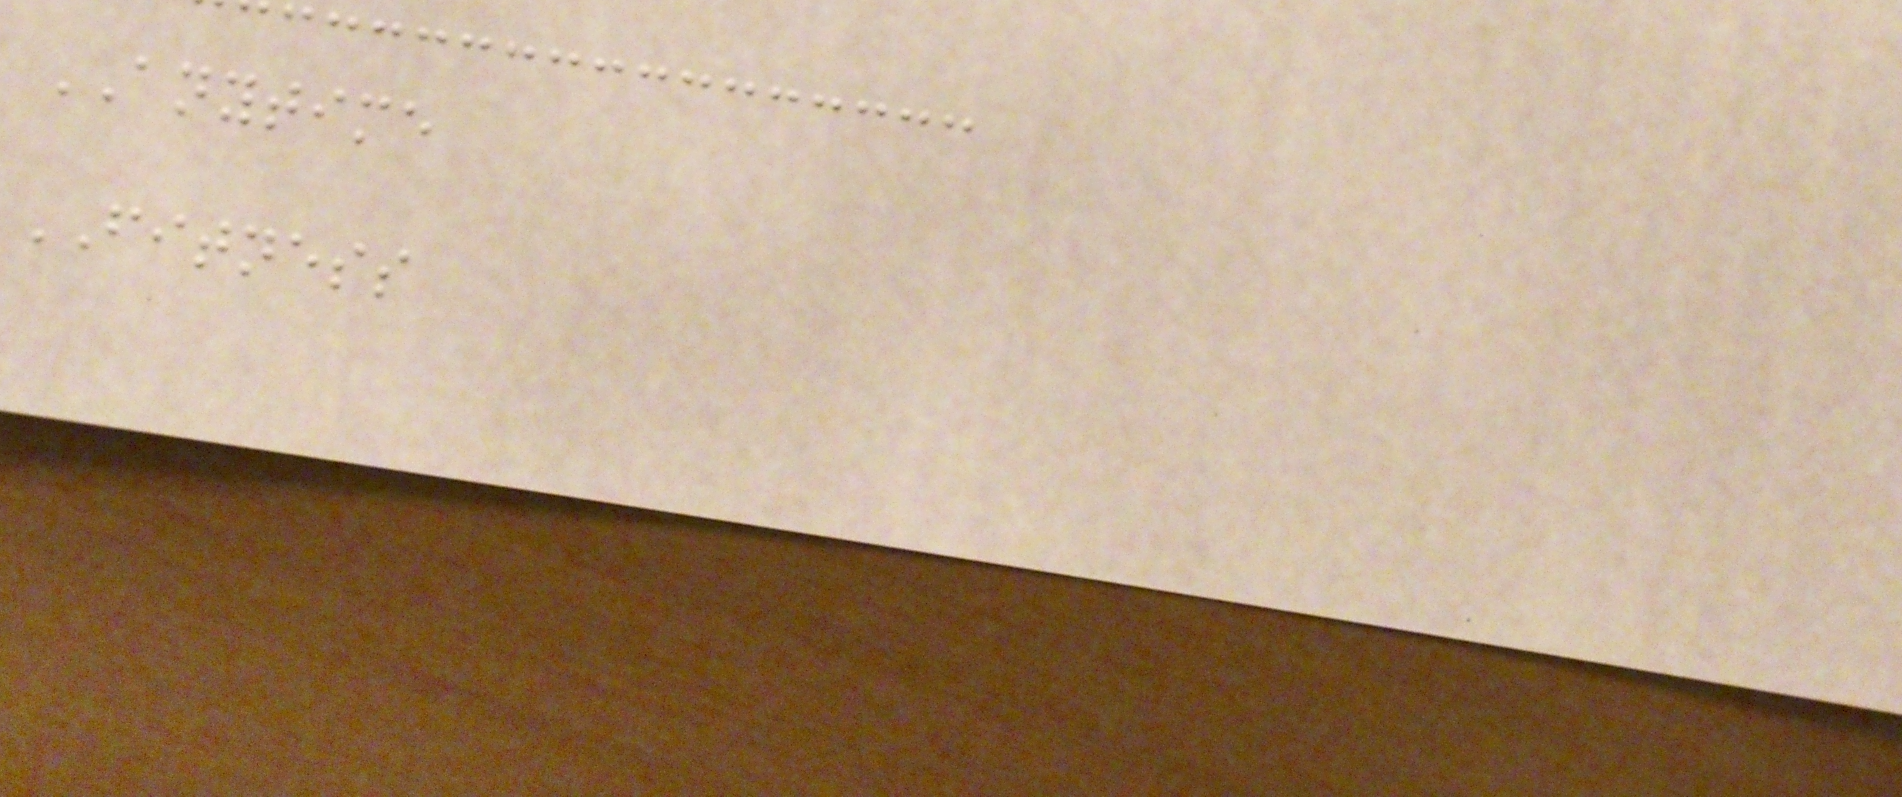ANYTIME
FITNESS
